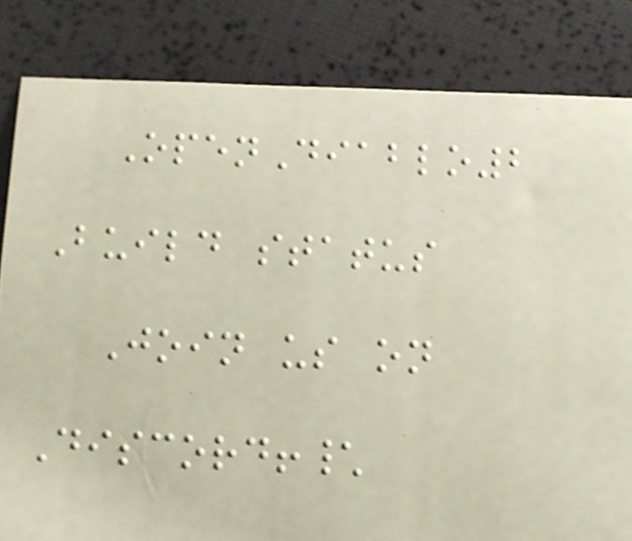OpenDiablo2
Build status
Join us on
Discord!\
